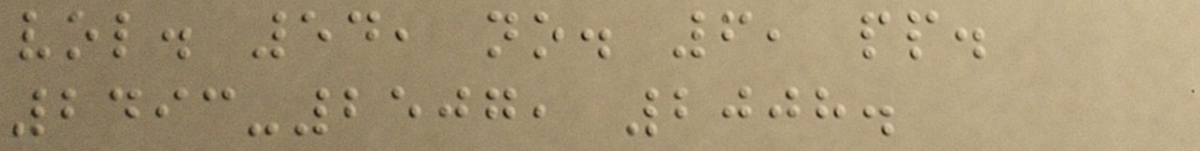vol. 54, no. 6, pp.
2493-2507, 2008.
